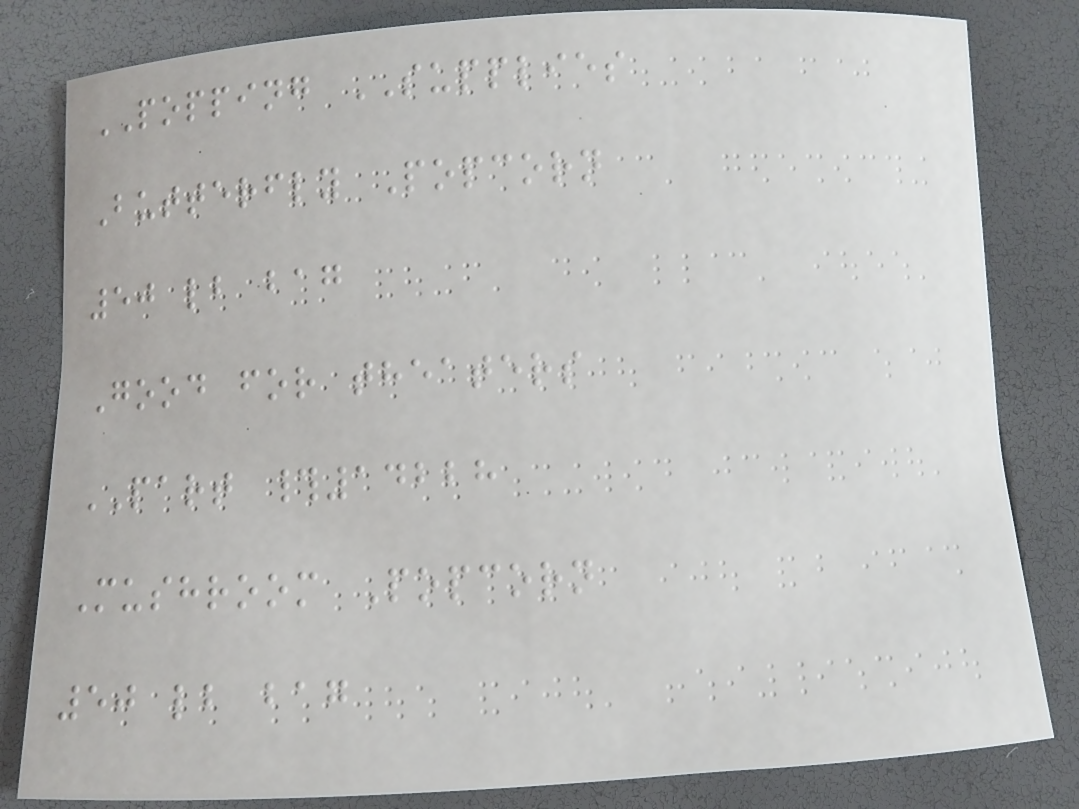POPPING SUPPLIES
Butterfly Popcorn
50 lb bag
Good for theaters
PART #14228
Mushroom Popcorn
50 lb bag
